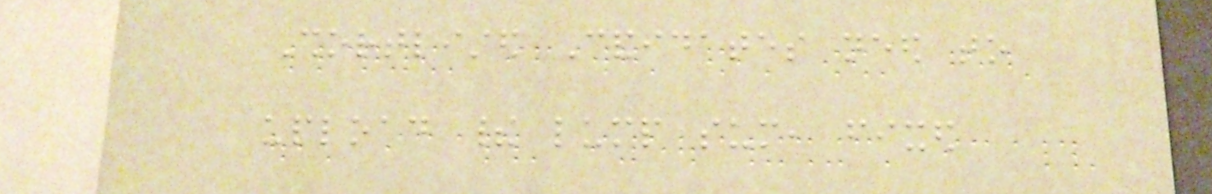Shortlisted Candidates need to
upload their lump sum, fixed
